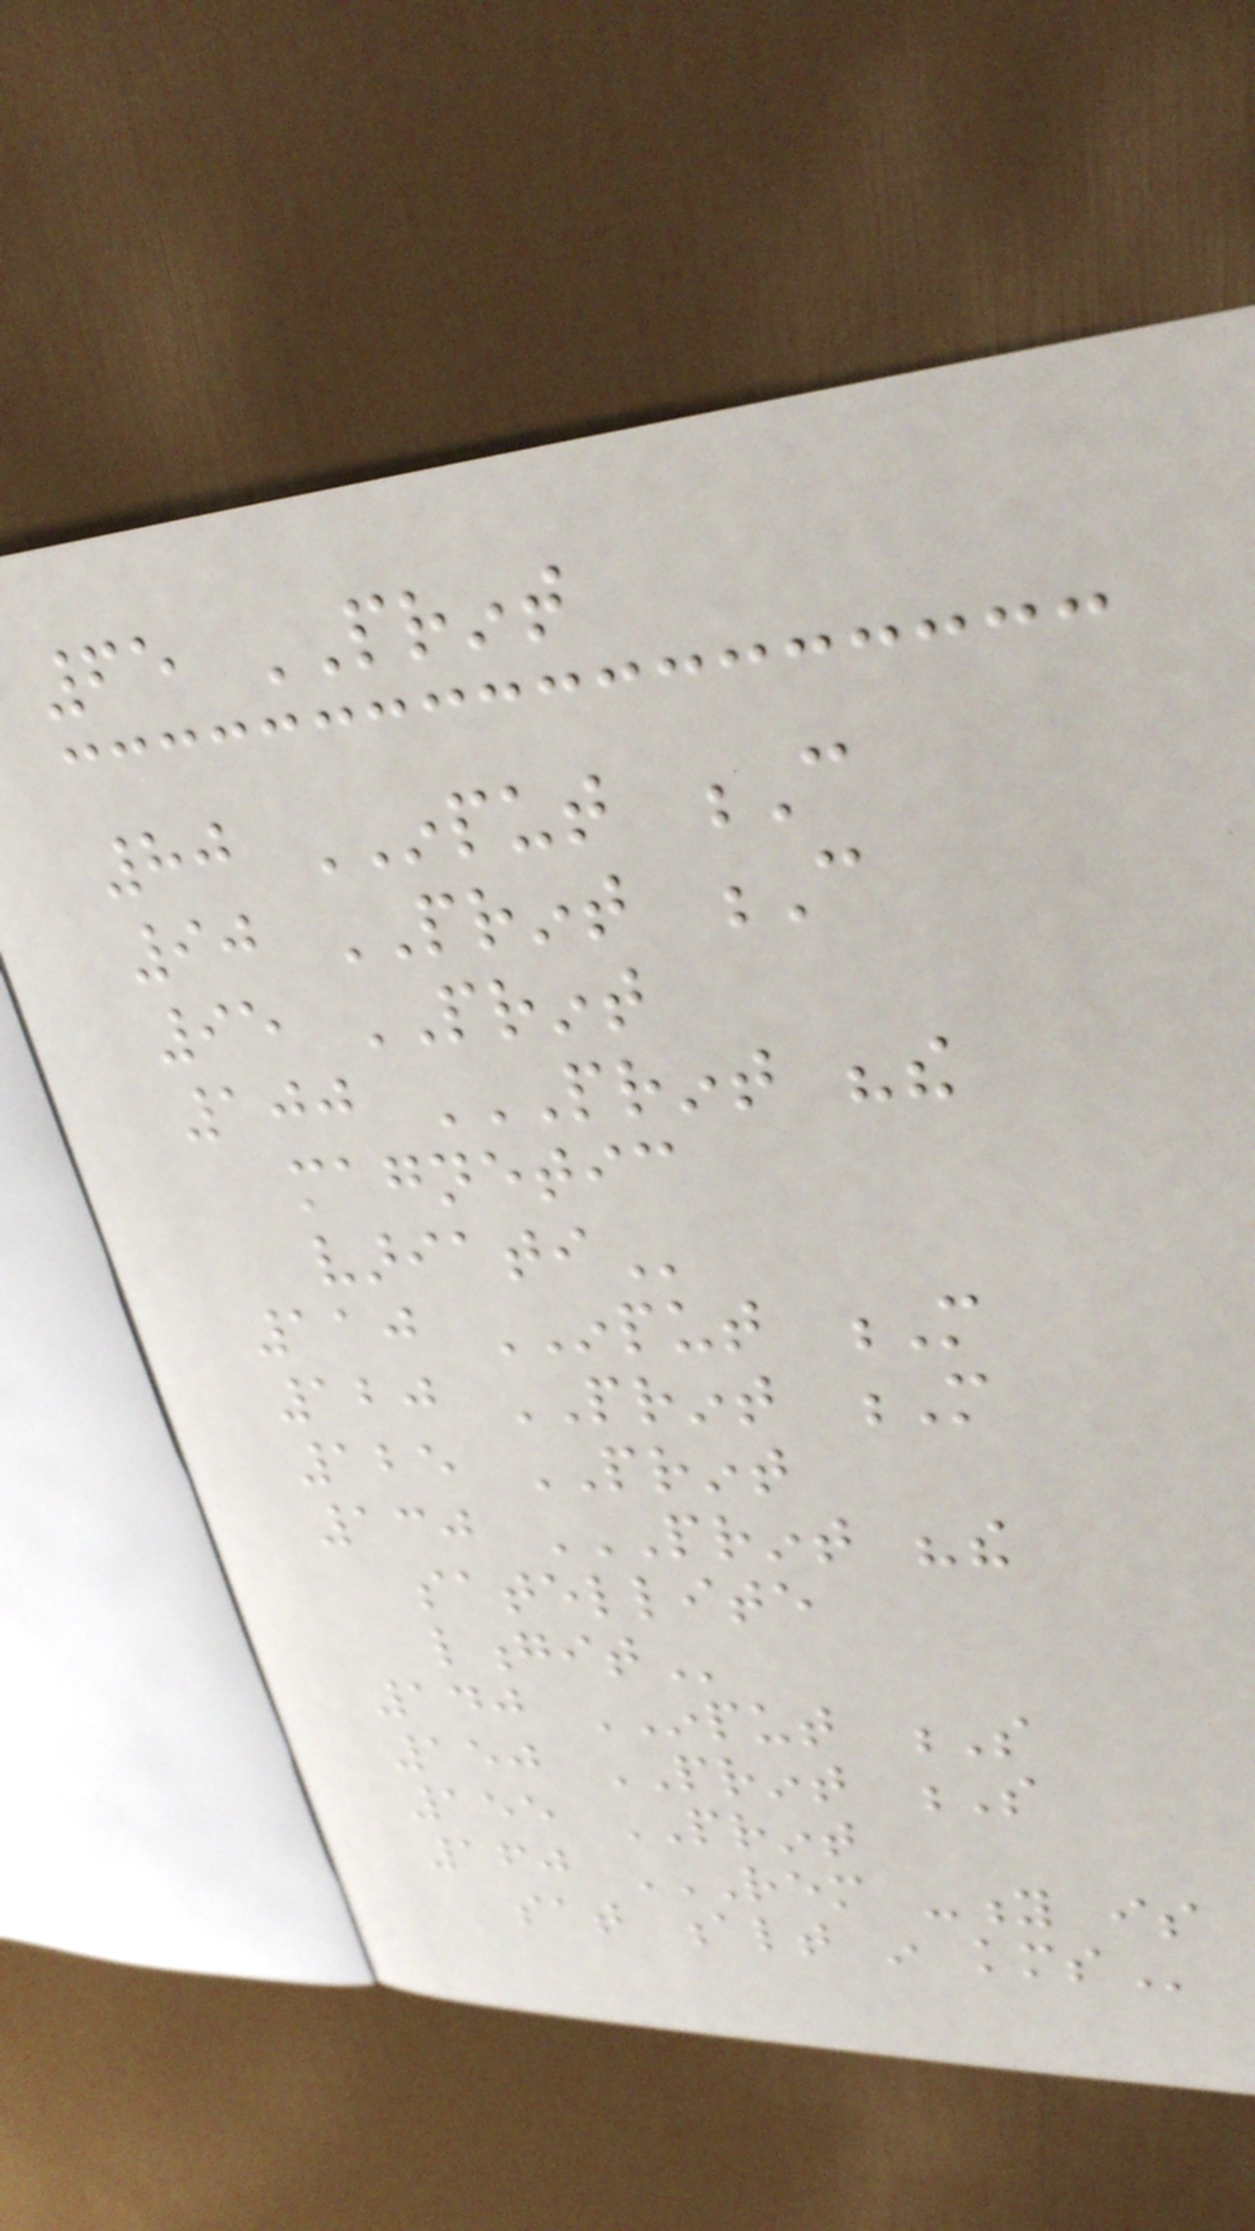65 PRINT
80 INPUT C
90 PRINT C
95 PRINT
100 PRINT "THE
MAGNETIC
VARIATI
110 INPUT M
120 PRINT M
125 PRINT
130 PRINT "THE
SATELLITE
LONGIT
140 INPUT S
150 PRINT S
155 PRINT
160 REM -Y IS
SAT ALT IN KMS
